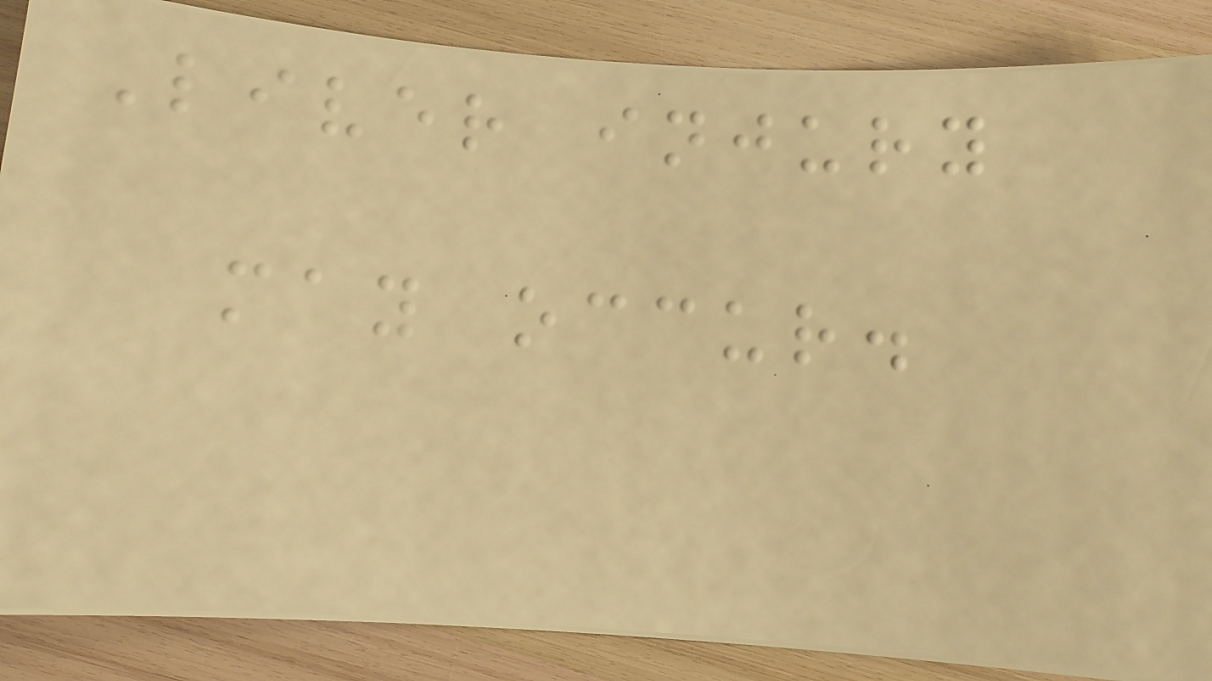Liver injury
may occur.
